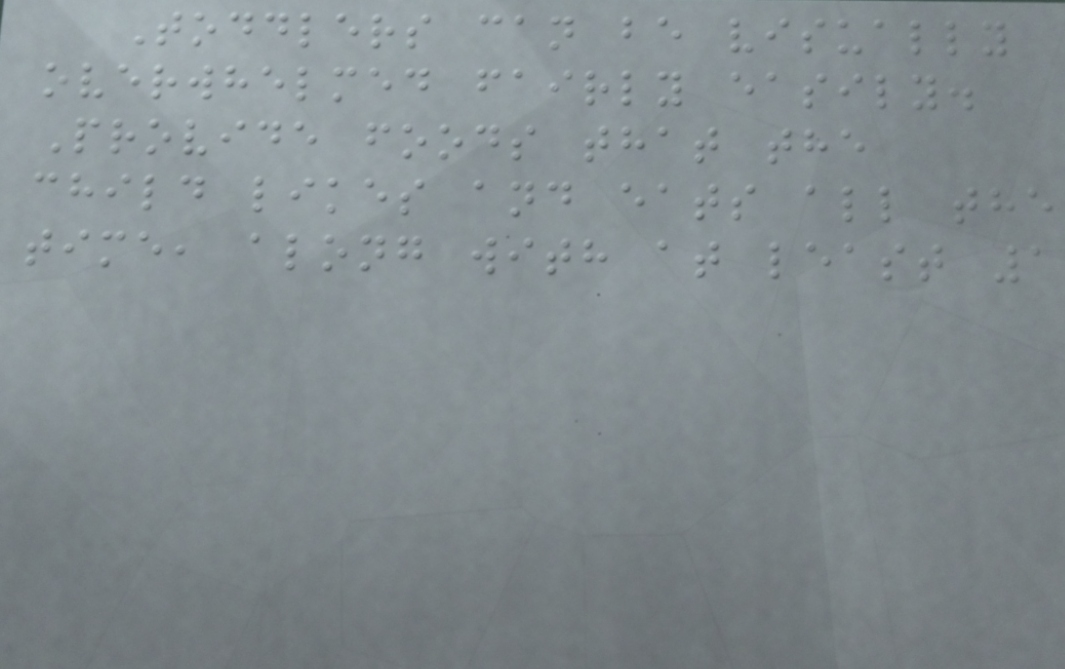Toddlers can be visually
overwhelmed fairly easily.
Provide foods that the
child likes and eats all the
time, along with at least 1
